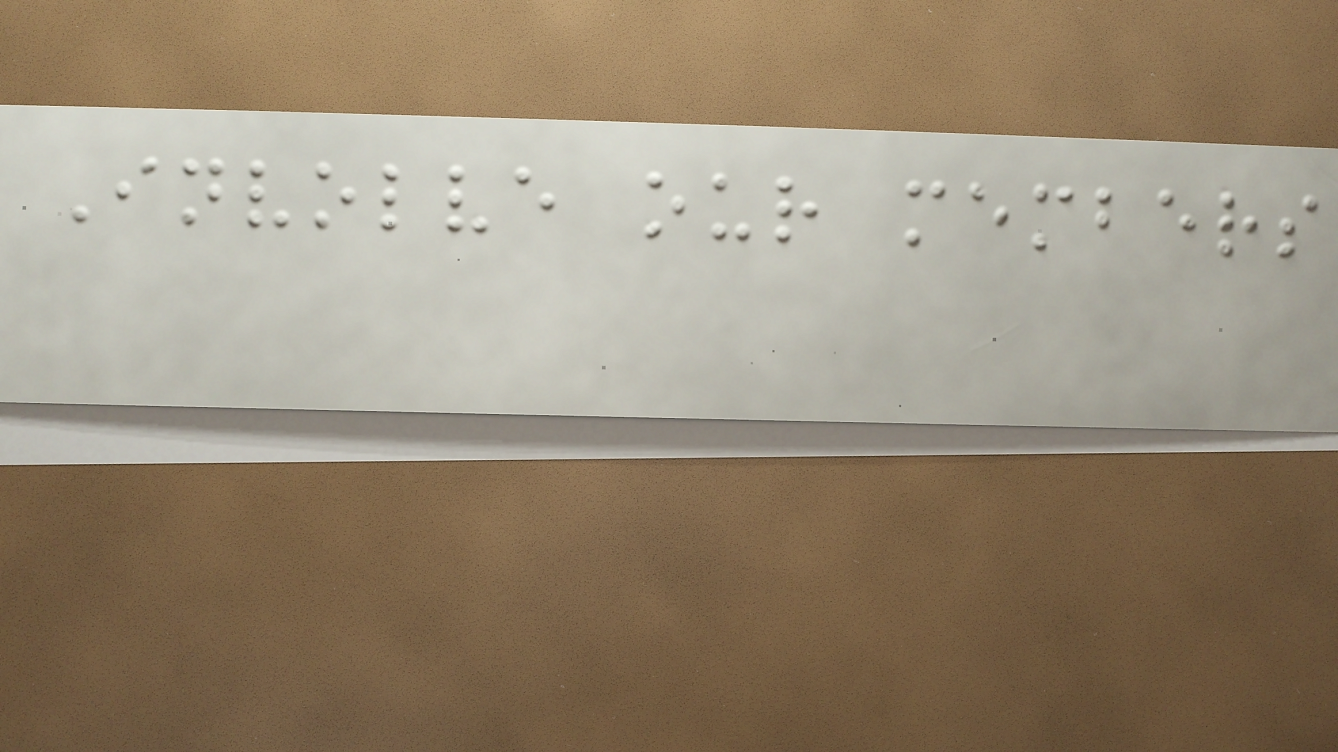Involve our members
